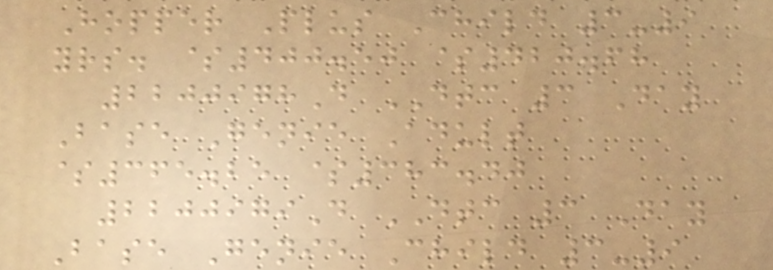Hopper Plus Child 3-9
yrs. $400.50 $420.68
2200978D DTC 3 Day
Base Genie Adult
$365.25 $383.40
2200979D DTC 3 Day
Base Genie Child 3-9
